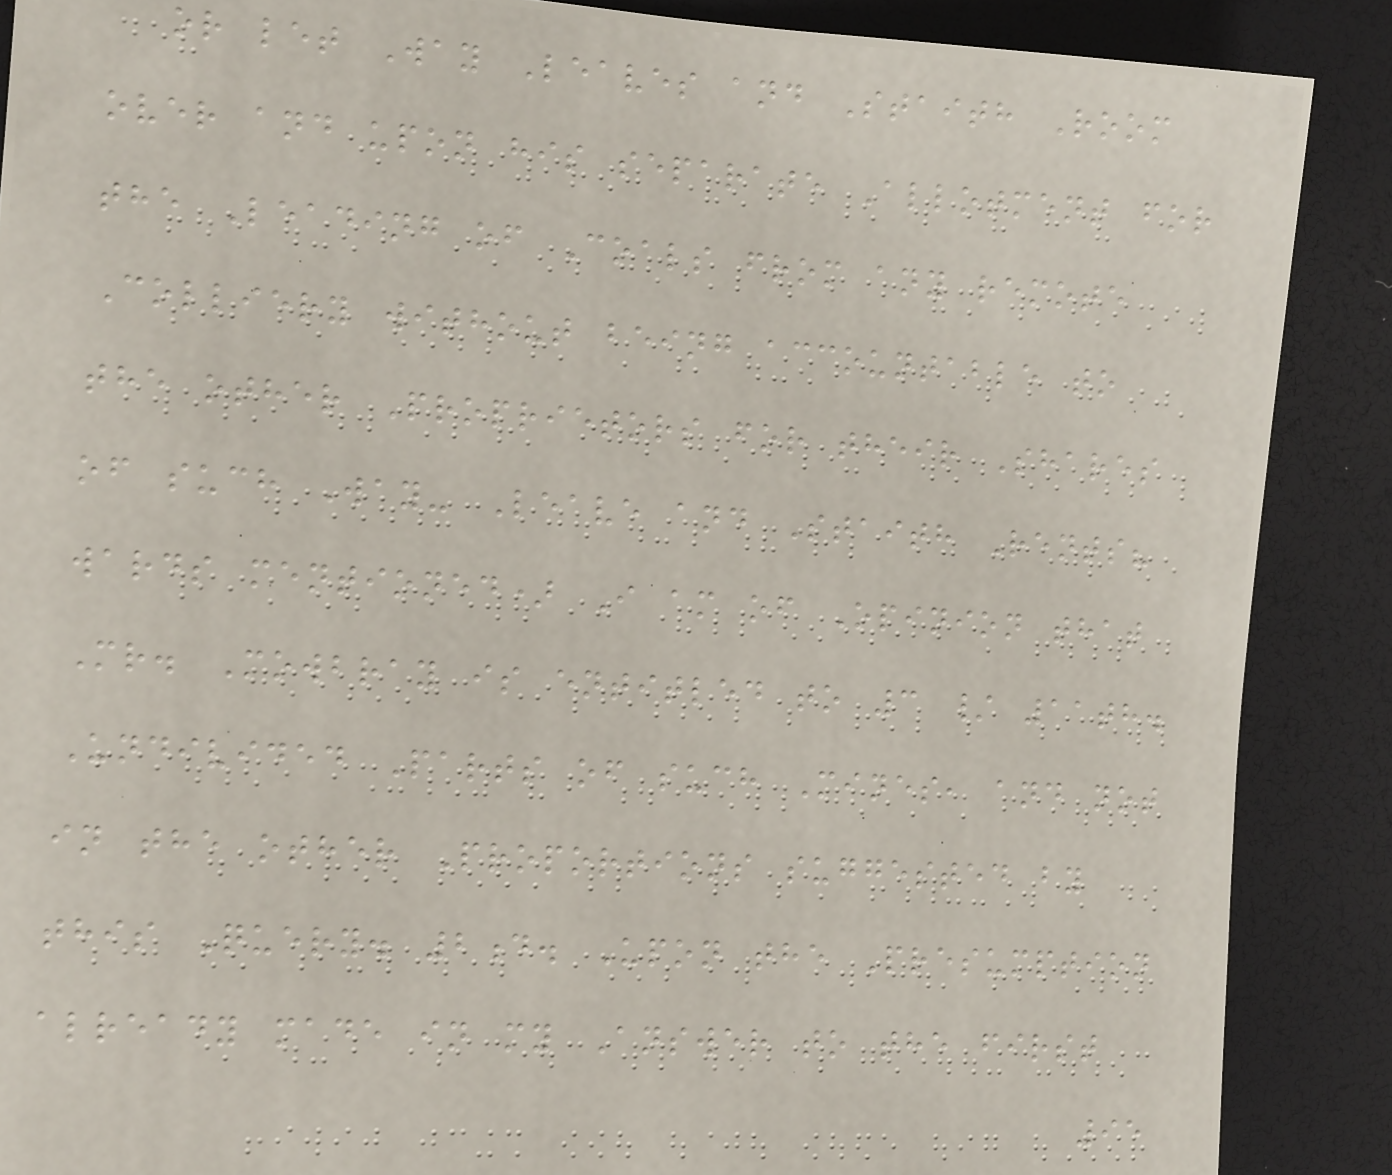or let Way Leaves and Staith Room
over and upon his separate Allotment for
the Leading of Coals from any remote
Colliery without being accountable to
the other Proprietors for their Shares
of such Way- Leave and Staith Rents?
wards mentioned) I am of Opinion that
Mr. Mowbray is entitled to 3 / 11th.
Undivided Parts of such Mines, and not
in the other Proportions suggested by
this Query. 2d. Upon the Presumption
already made in my Answer to the first
95
